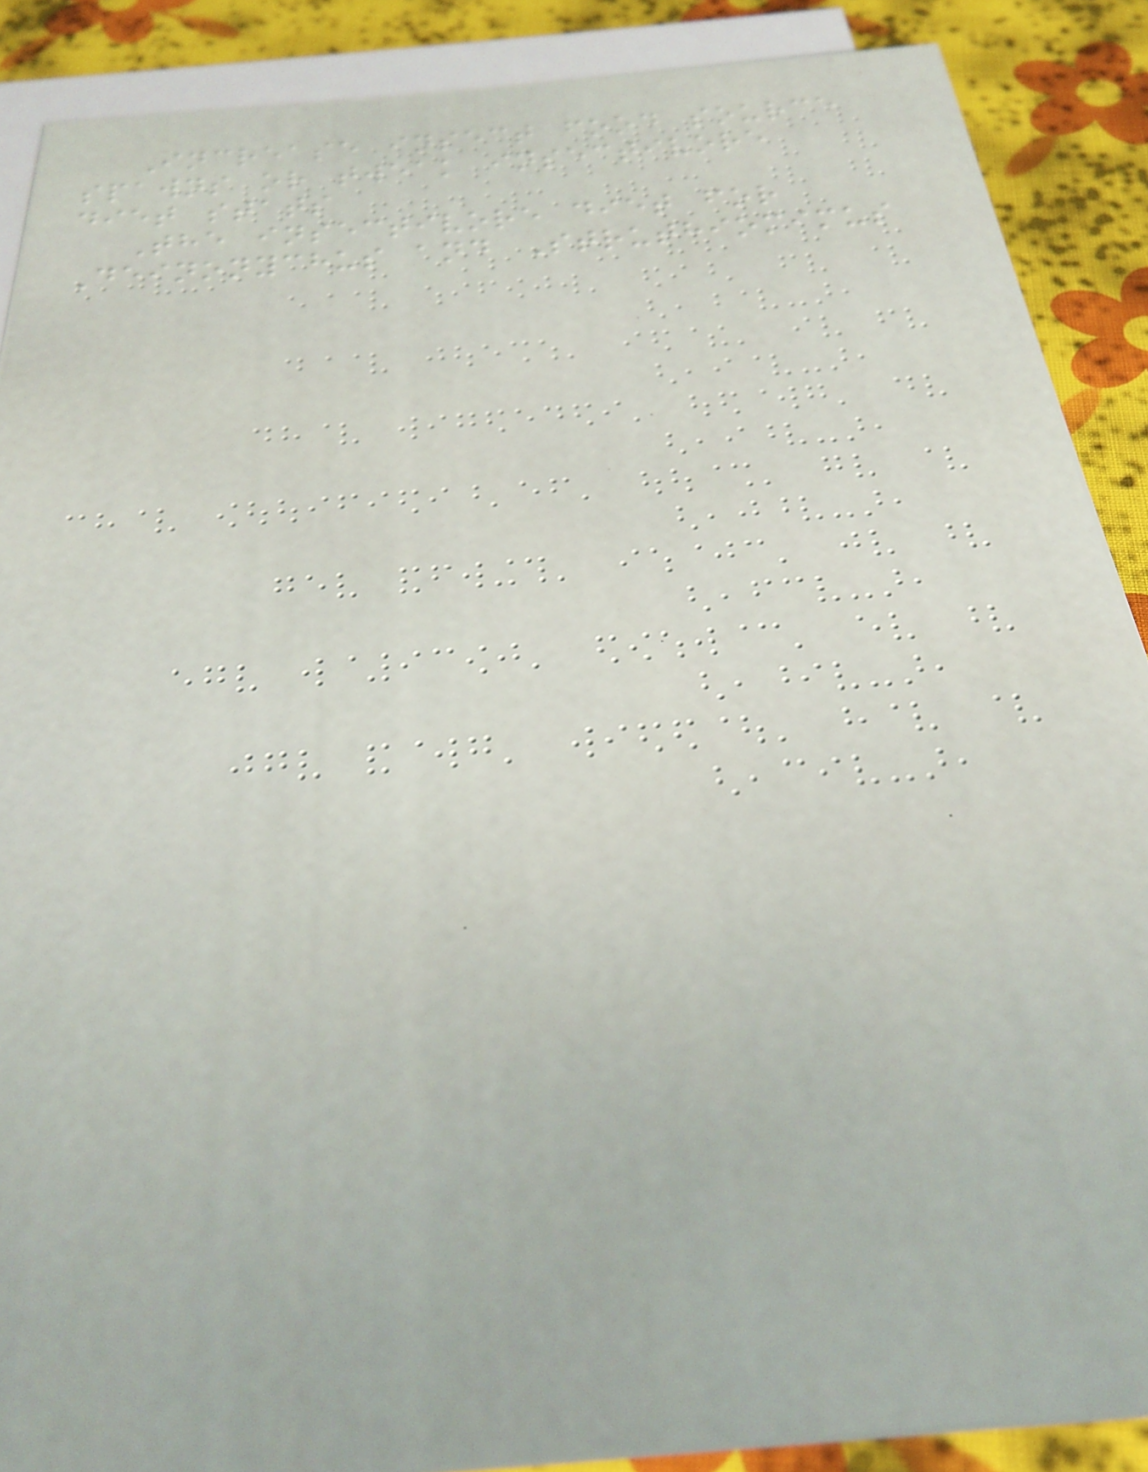Increase insect food source
spawns or tweak insectivore
diet stats
The insectivore diet for
Deinonychus and Struthiomimus
